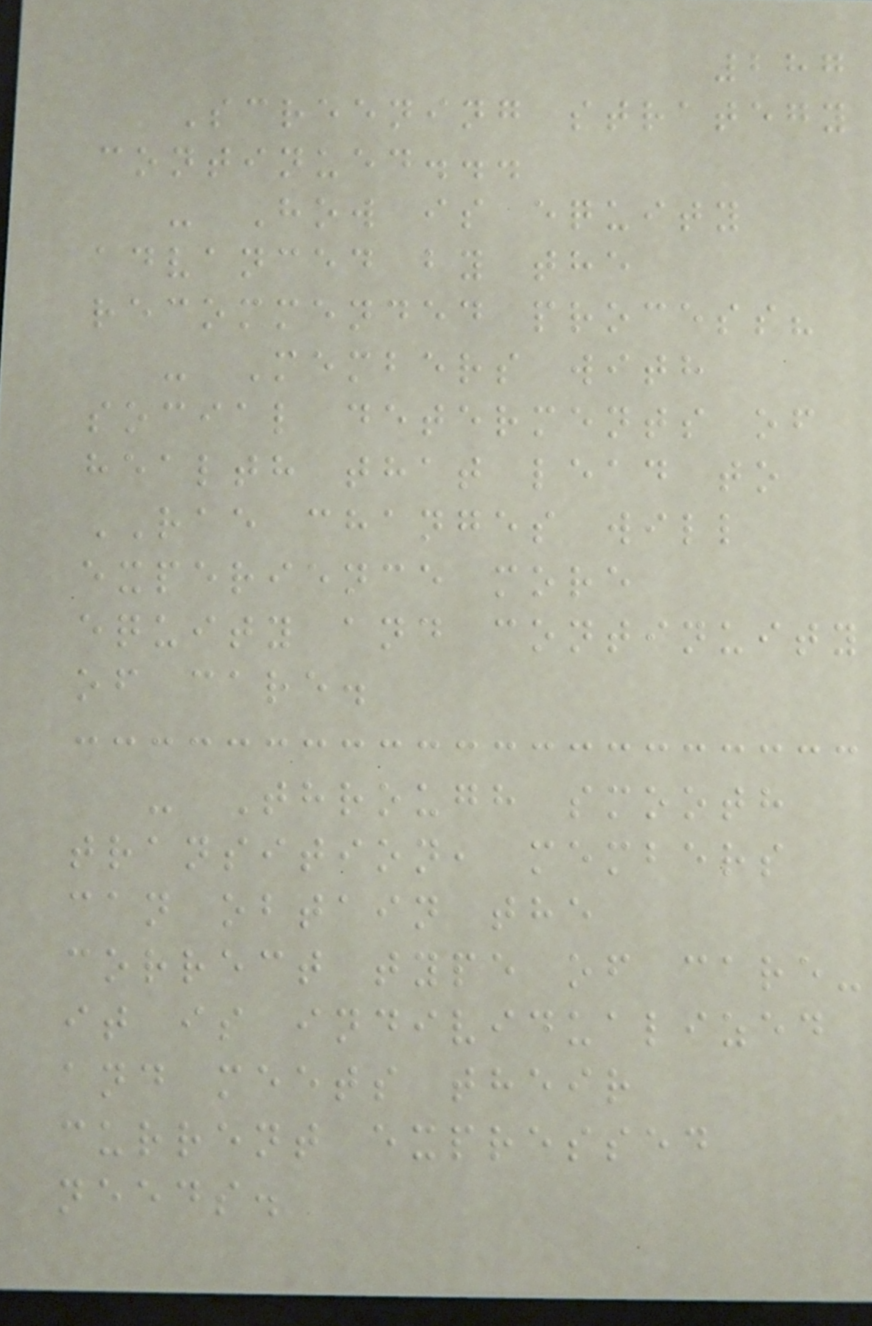287
Screening strategy
continued...
- How is equity
advanced by the
recommended process?
- Members with
social determents of
health that lead to
RAE changes will
experience more
equity and continuity
of care.
- Through smooth
transition, members
can obtain the
correct type of care-
it is individualized
and meets their
current expressed
needs.
